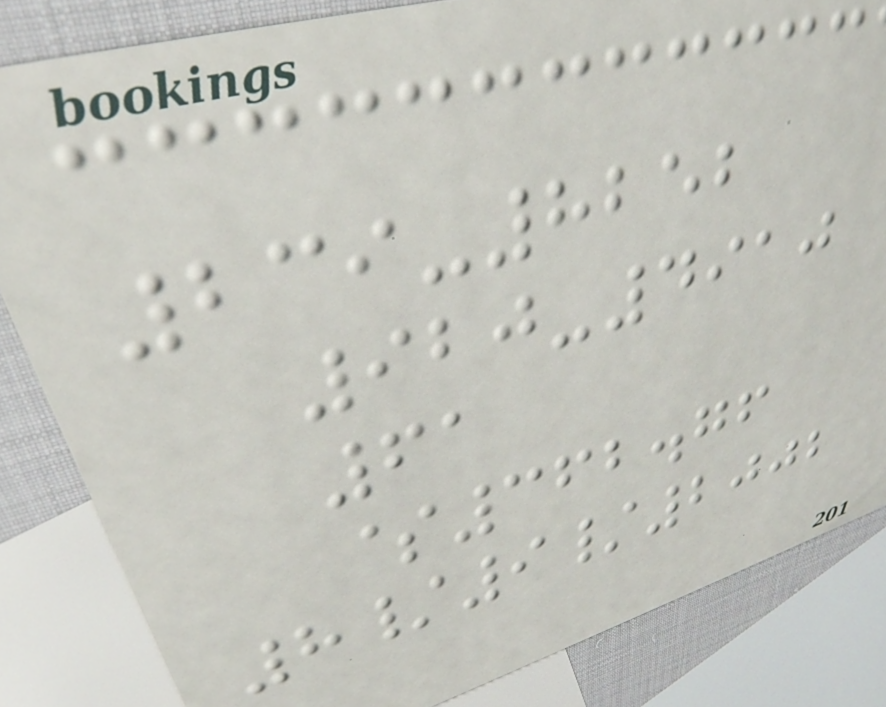239-8252
920-4910
61
$362.76
8/9/2002
